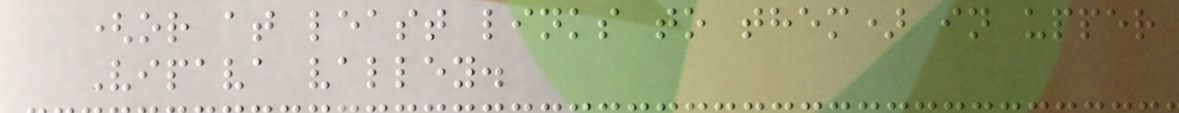(or at least links to them) in upper
Vipava valley.
